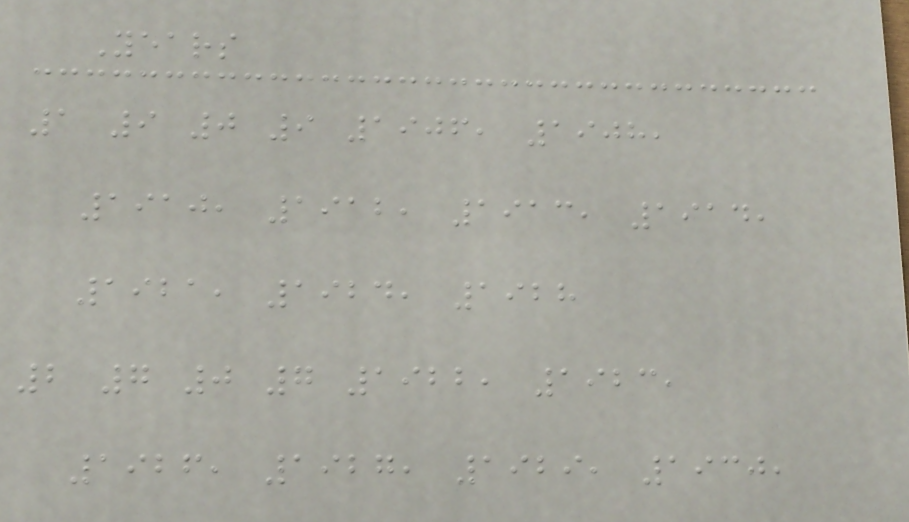Years
1 9 0 9 1906, 1908,
1910, 1912, 1913, 1914,
1921, 1924, 1928
2 7 0 7 1922, 1923,
1926, 1927, 1929, 1930,
